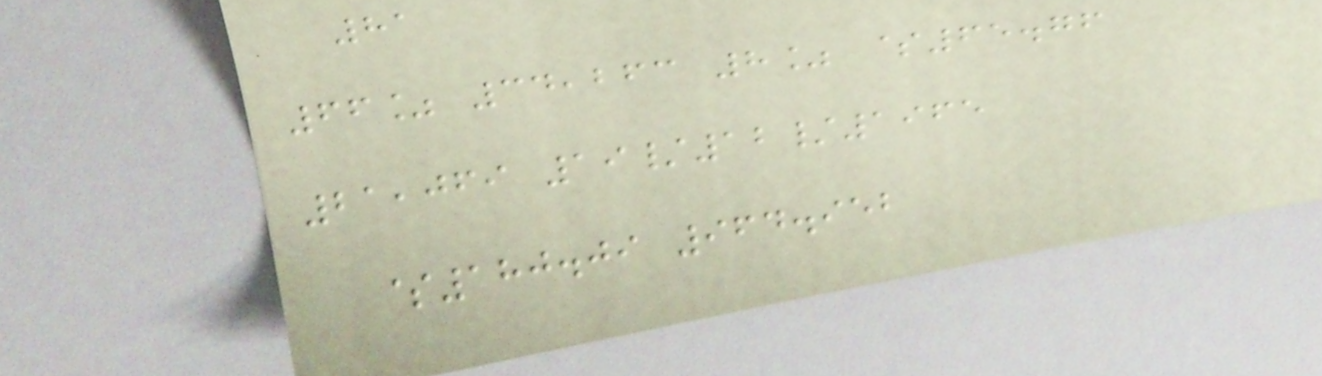81
66% 34,263 8% $65.76
21,069 19/12/1965
$180.09 964.952
